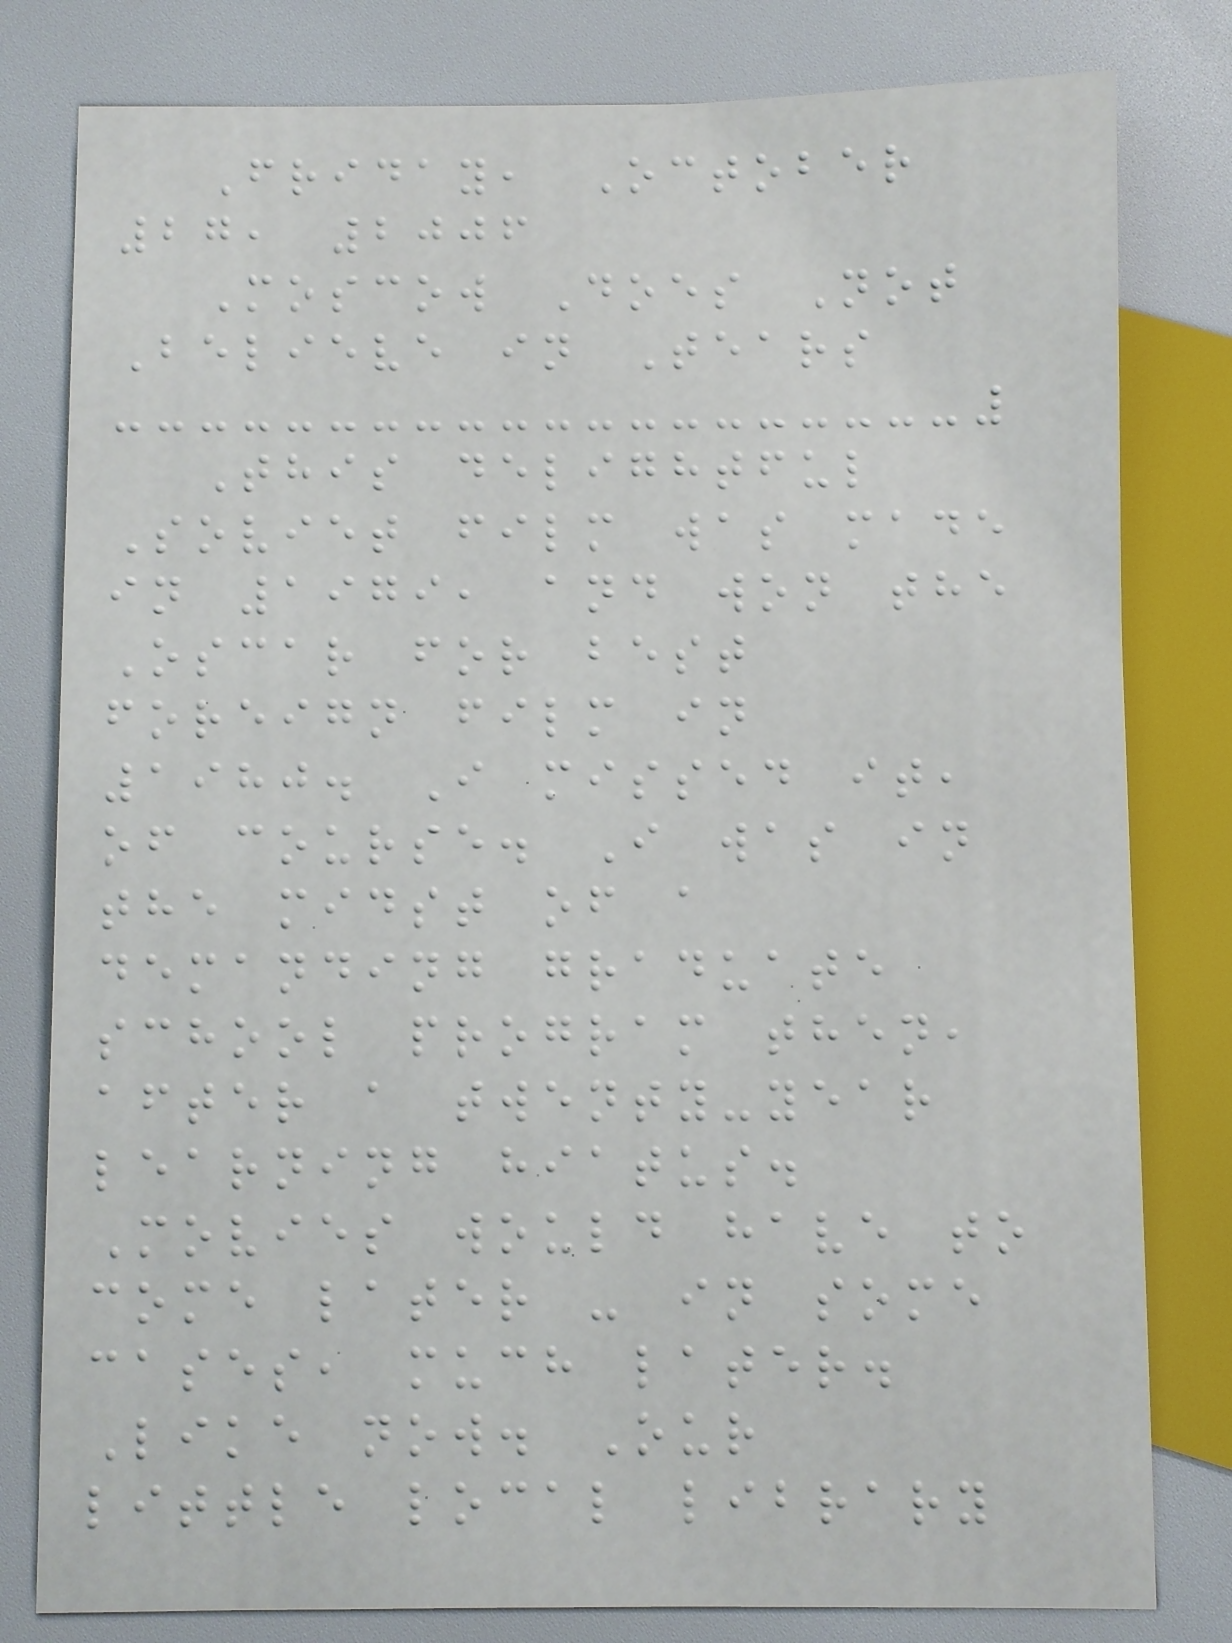Friday, October
27, 2006
Moscow Does Not
Believe in Tears
This delightful
Soviet film was made
in 1979, and won the
Oscar for best
foreign film in
1980. I missed it,
of course. I was in
the midst of a
demanding graduate
school program then,
after a twenty-year
learning hiatus.
Movies would have to
come later - in some
cases, much later.
Like now. Our
little local library
